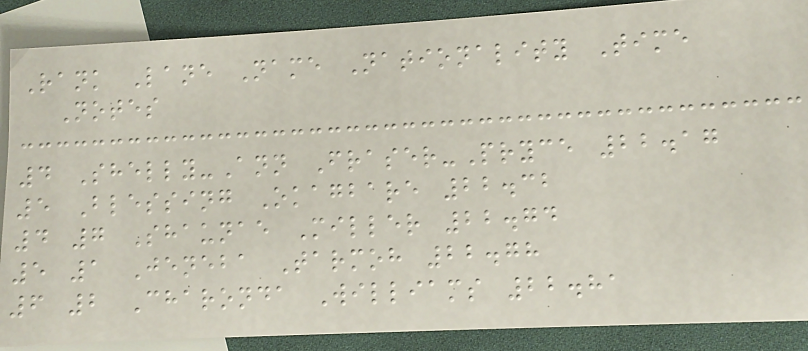Rank Lane Name Nationality Time
Notes
4 Shelly-Ann Fraser-Pryce 22.17
5 Blessing Okagbare 22.32
4 7 Shaunae Miller 22.74
5 1 Jeneba Tarmoh 22.78
6 2 Charonda Williams 22.81
